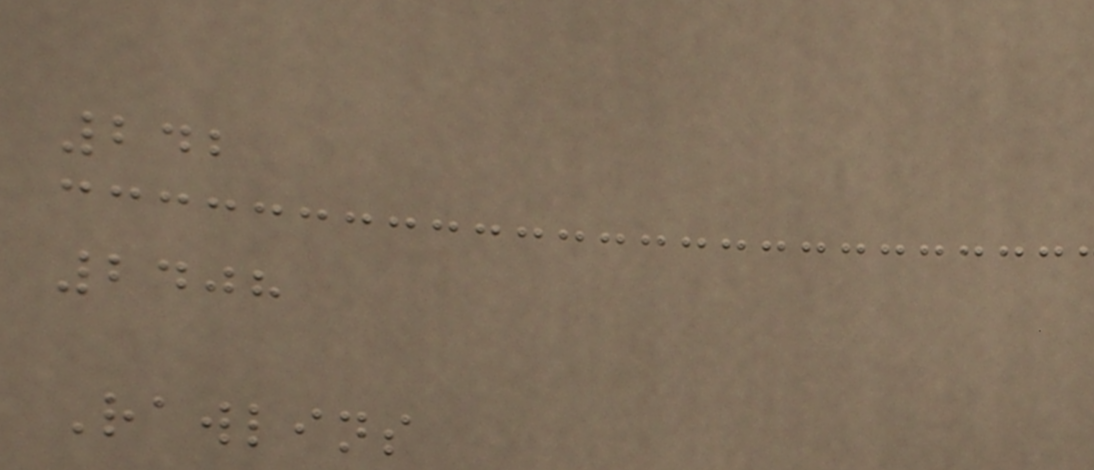242
2408
Rawlins
